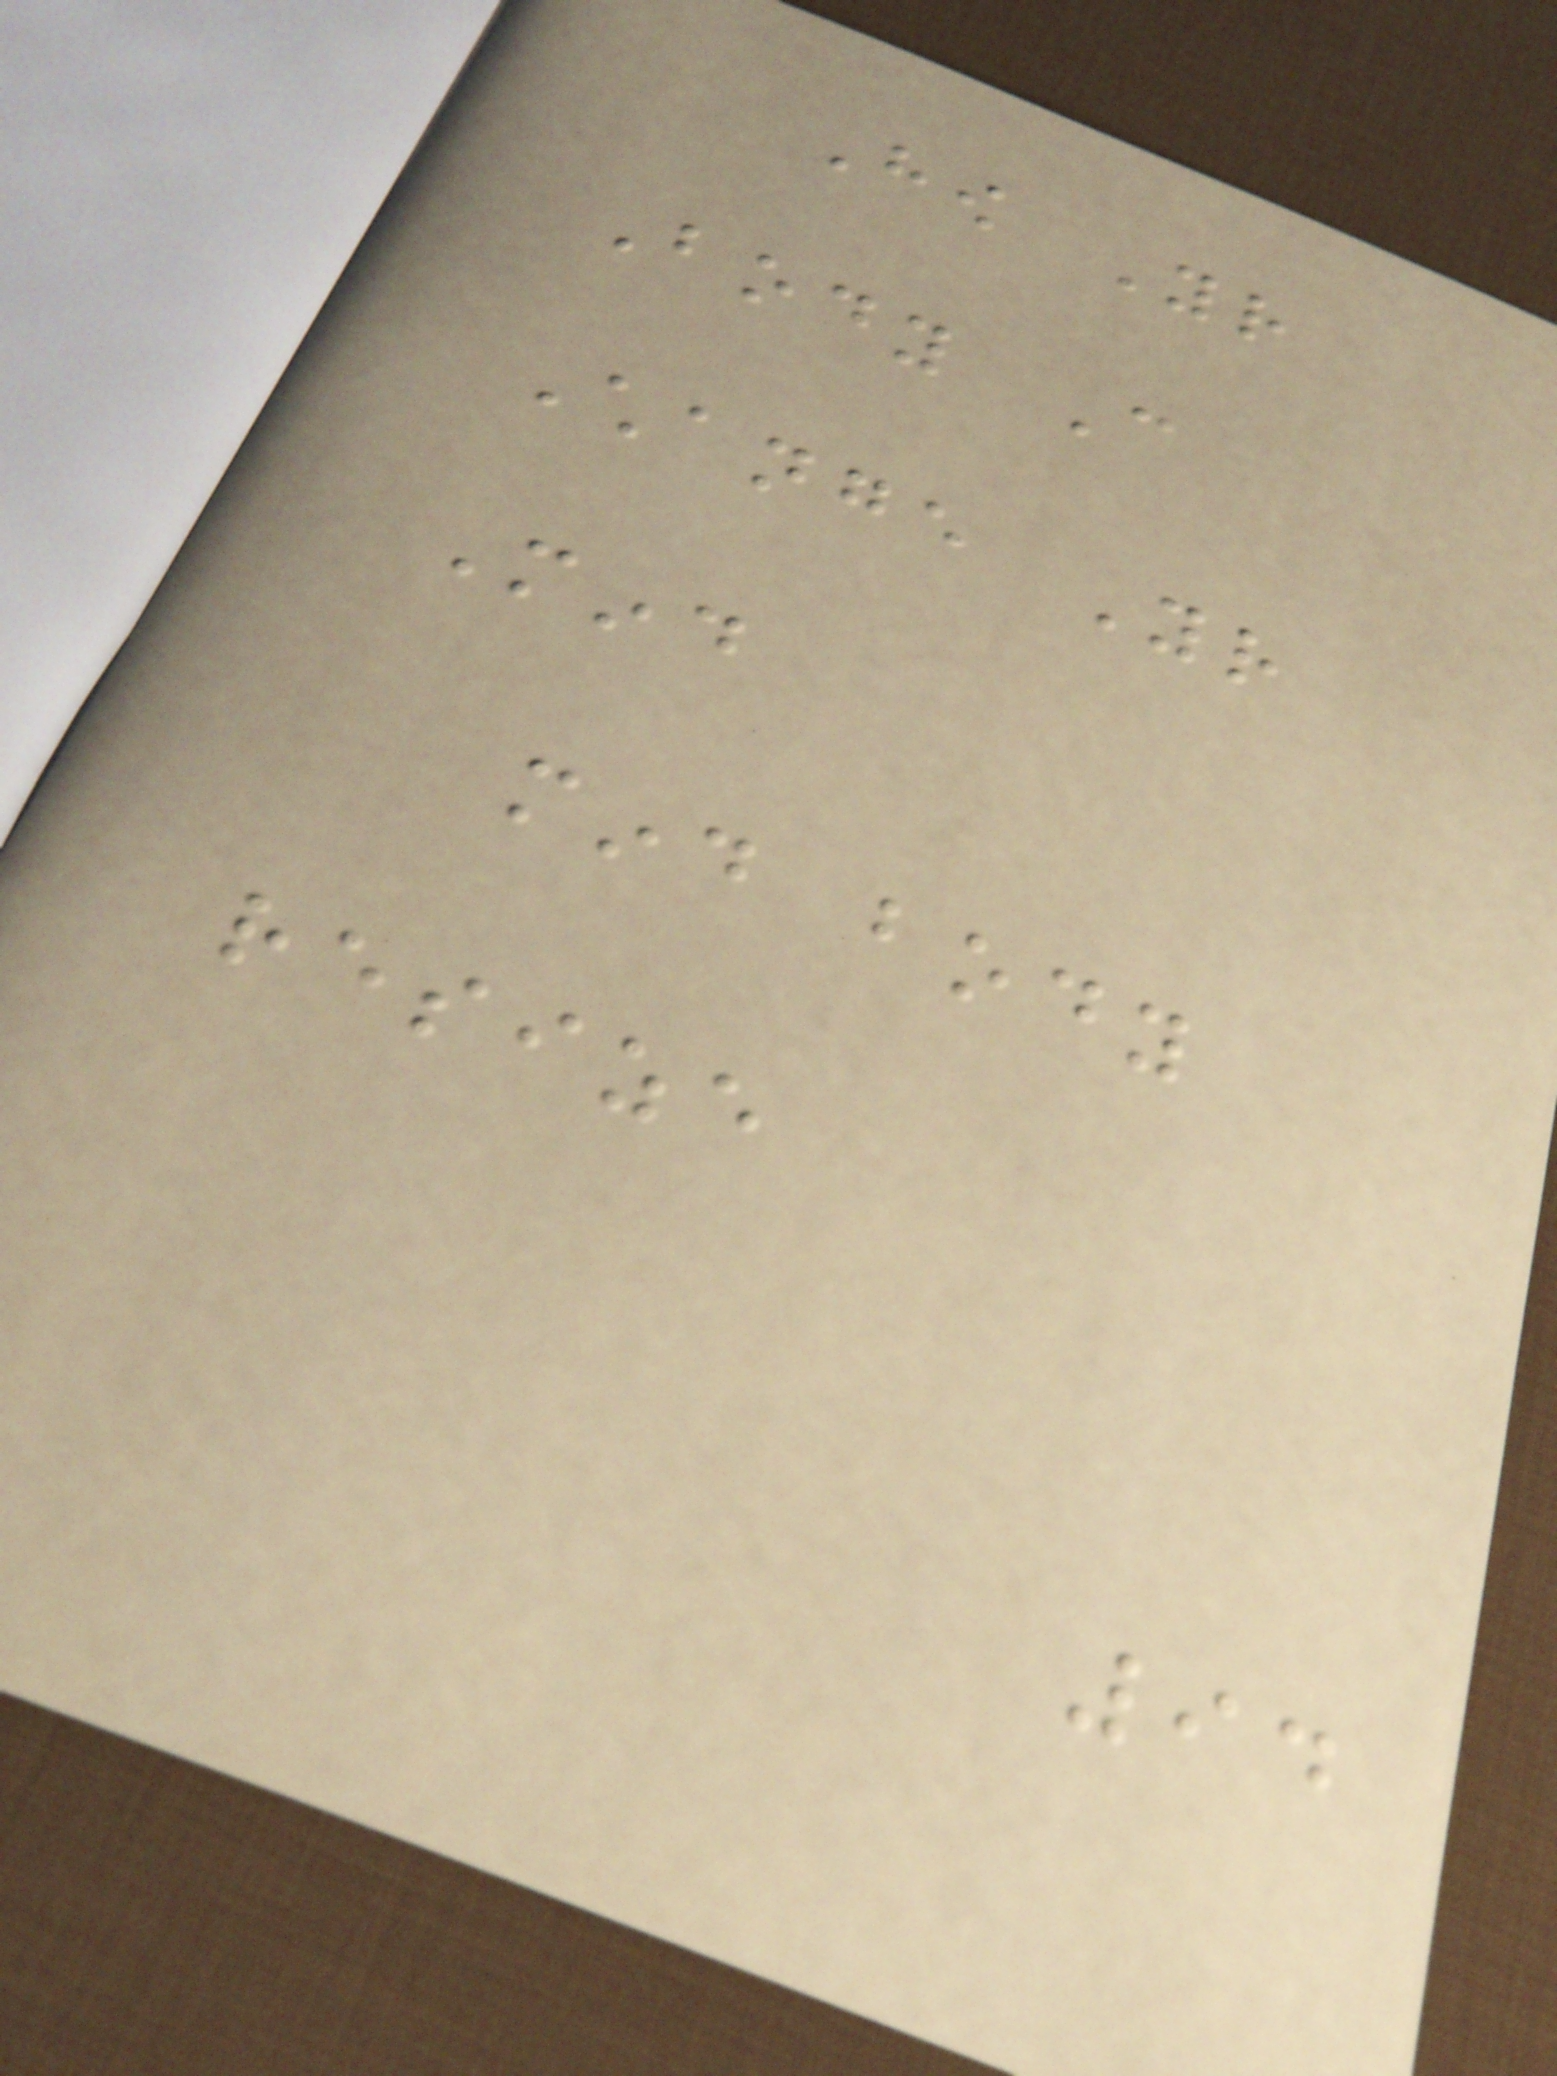How Your
Body Can
Change Your
Mind
mind body
resize
94
